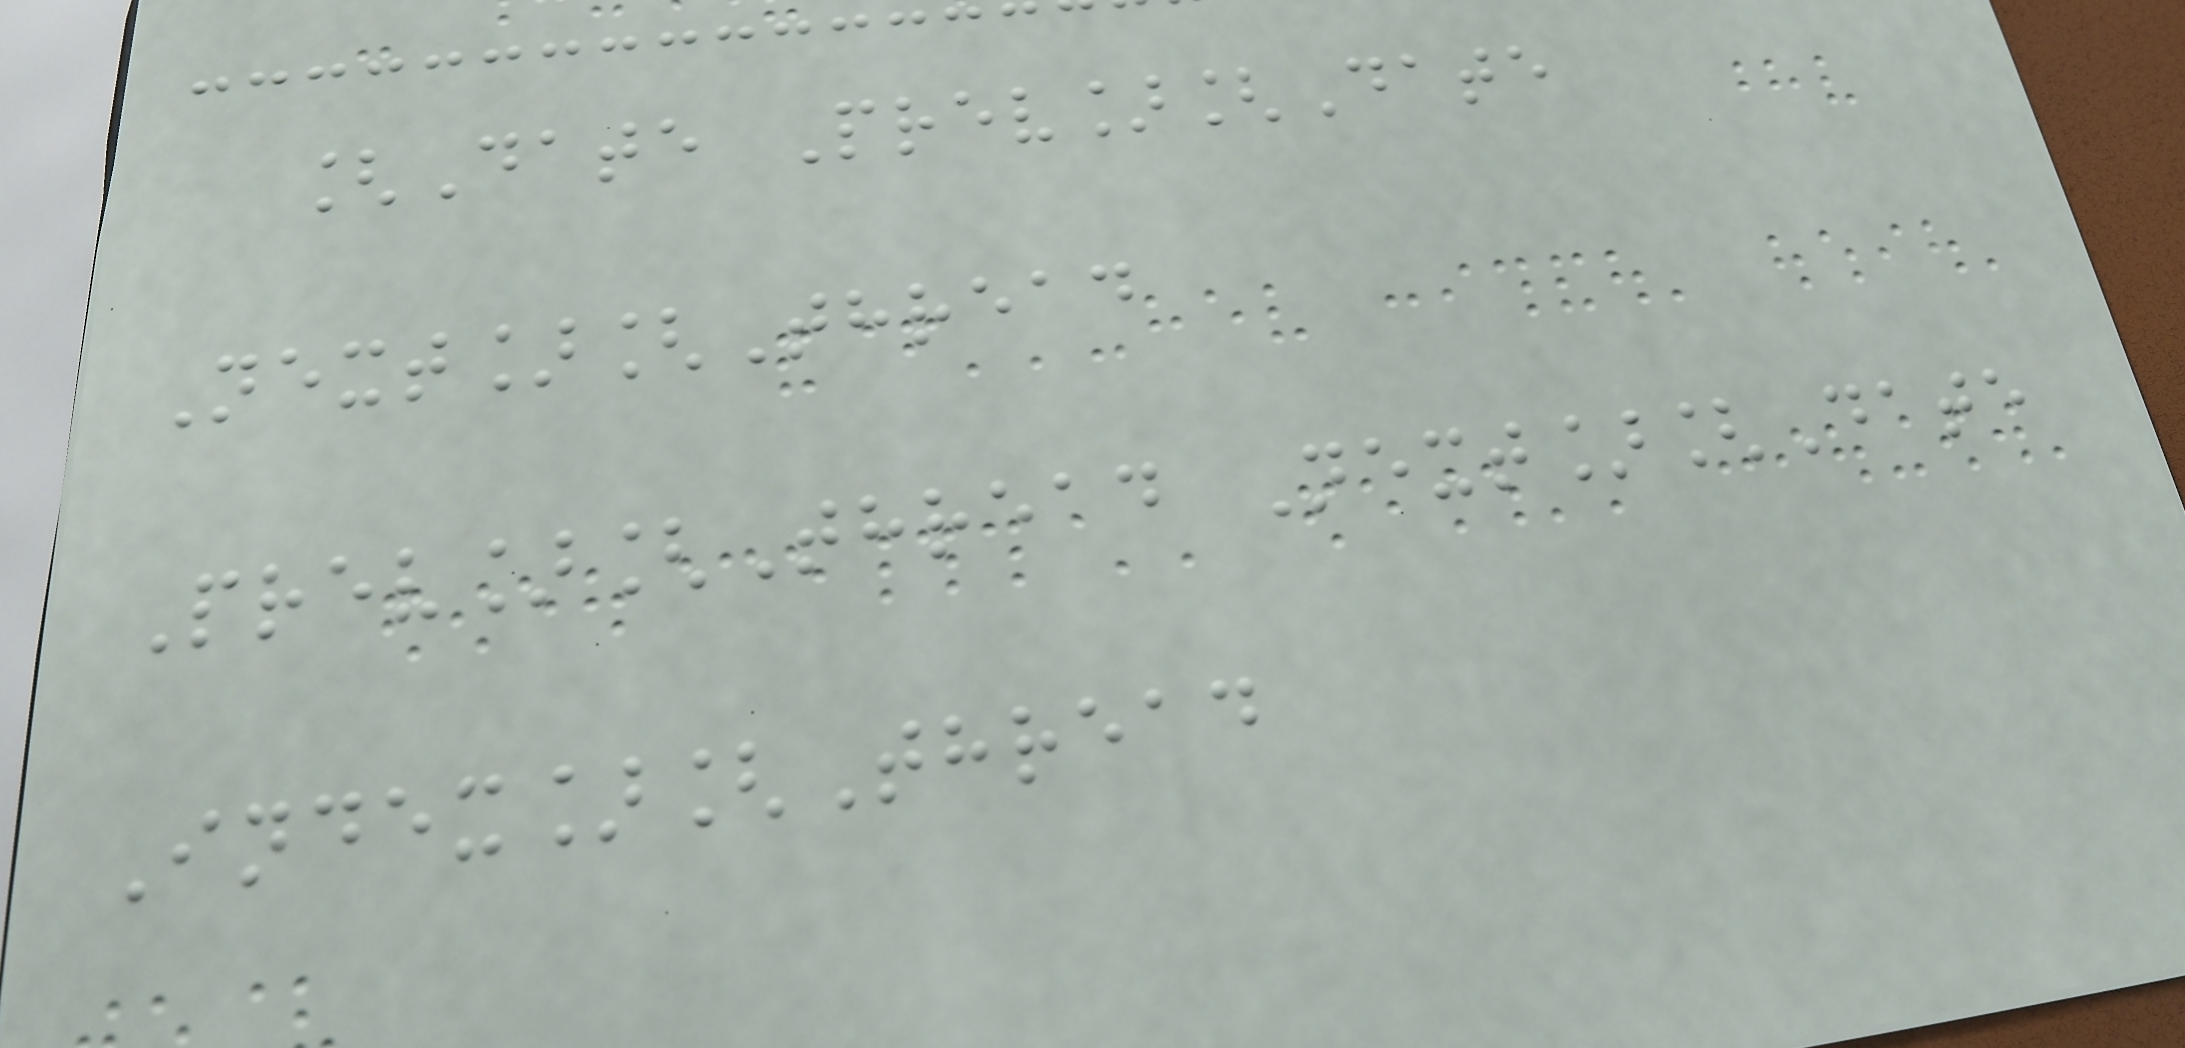[Date Prev][Date
Next][Thread
Prev][Thread Next][Date
Index][Thread
